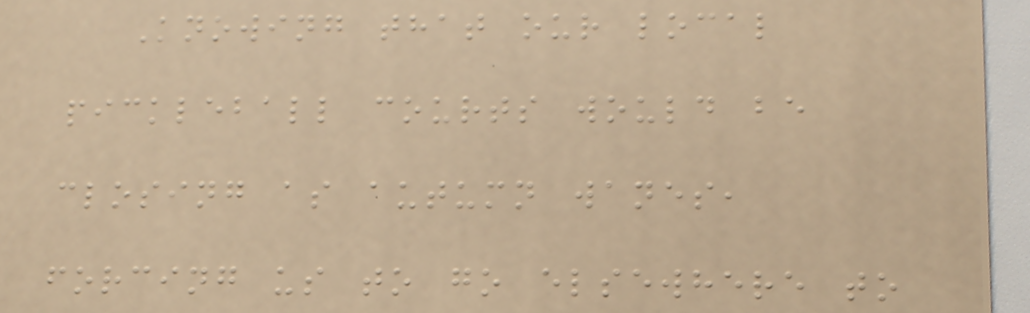Knowing that our local
pickleball courts would be
closing as autumn wanes,
forcing us to go elsewhere to
